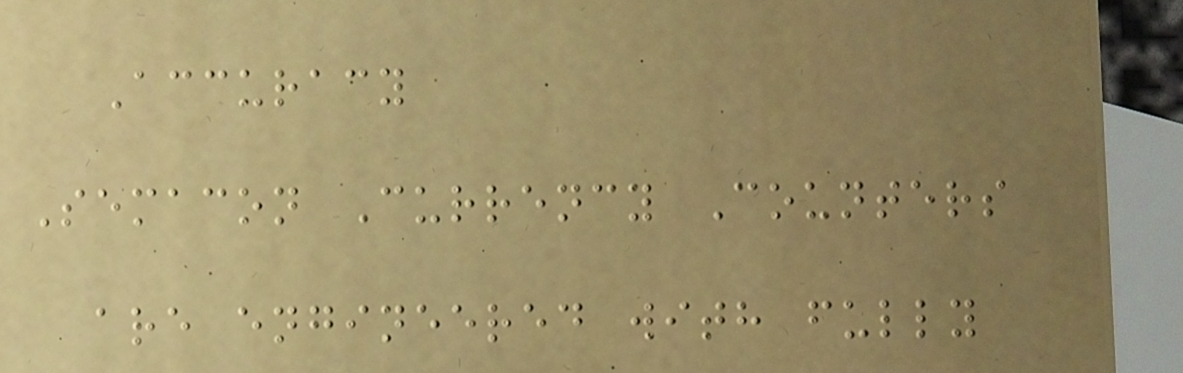Accuracy
Semacon Currency Counters
are engineered with fully
